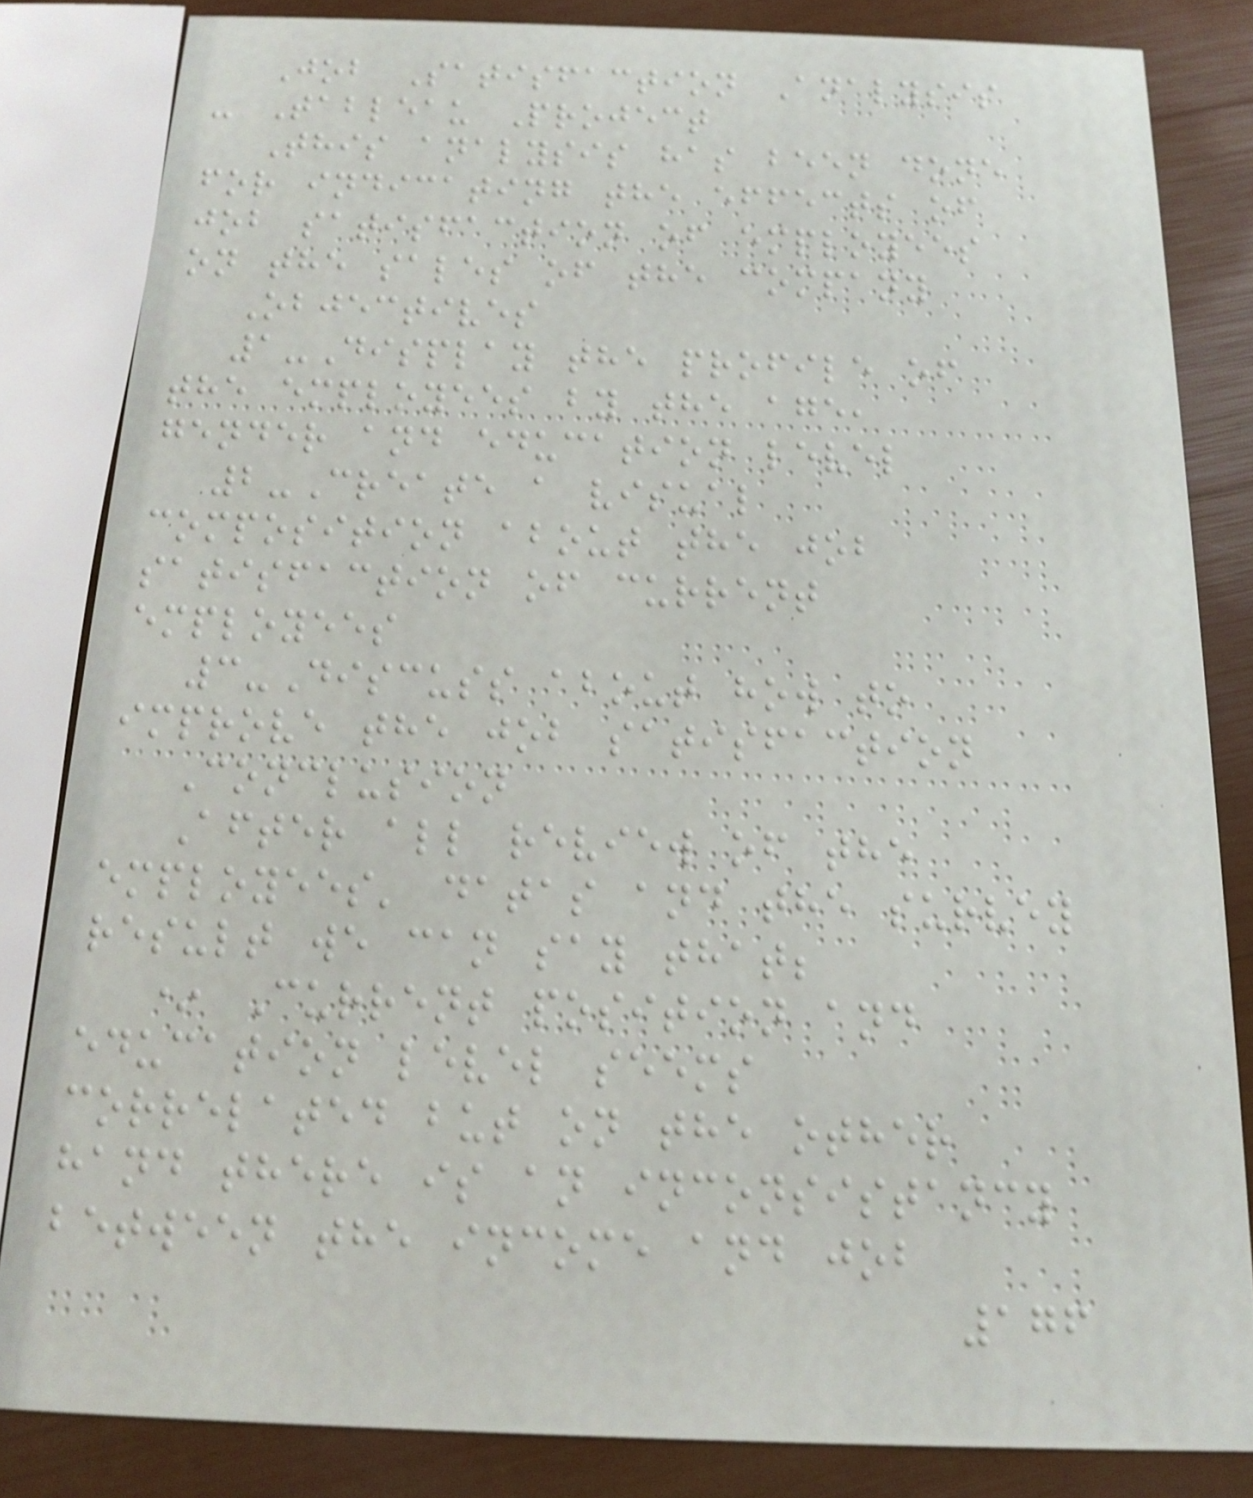Job Satisfaction Analysis
- Tableau Project
This analysis has been done
for indicating the effects of
job satisfaction of employees
on the sales of the company
Objectives
1-Display the profile of
the employees by the age,
gender and education level
2-Create a visual
composition about the job
satisfaction of current
employees
3-Discuss about how to
improve the job satisfaction
Conclusion
After all review of the
employees' datas and the survey
result we can say that;
* Current position and
education level seems
correlated but on the other
hand there is an inconsistancy
between the income and job
176
